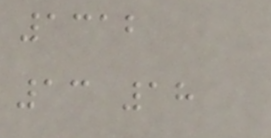1312
13 18
